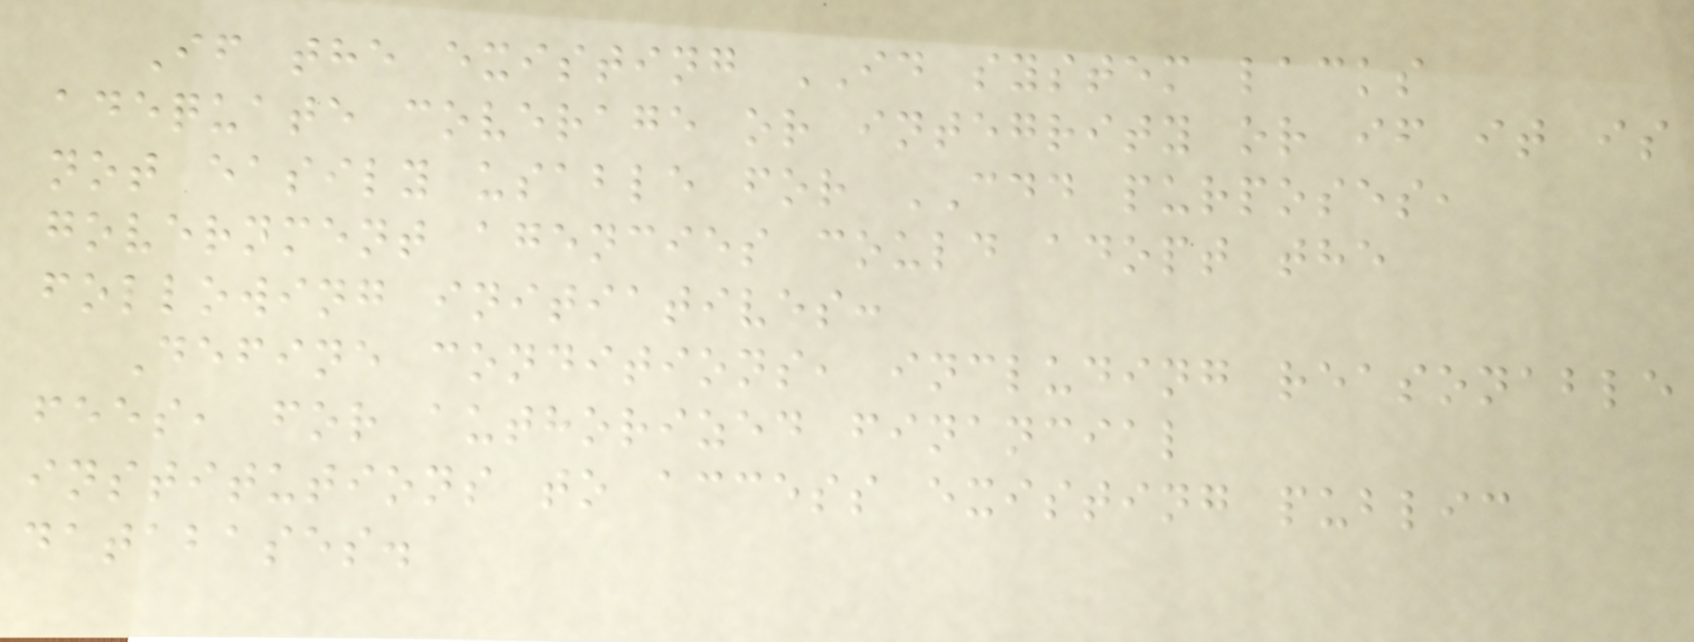If the existing ID system lacks
adequate coverage or integrity or if it is
not easily usable for CDD purposes,
government agencies could adopt the
following initiatives:
Define conditions, including reasonable
fees, for authorized financial
institutions to access existing public
databases.
